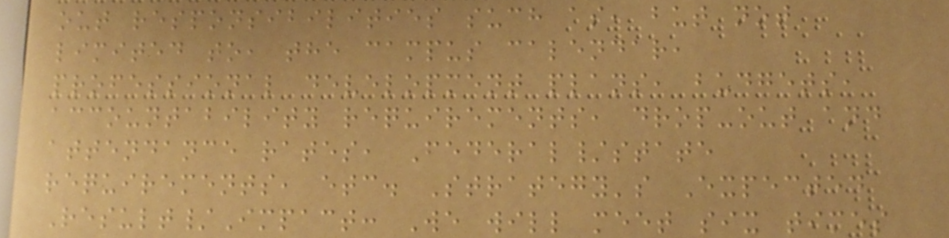out responsibilities such as, but not
limited to, the campus calendar,
professional development plans, budgets,
accountability requirements, drop-out and
attendance rates, Federal/state
requirements, etc. Strategy's Expected
Result/Impact: We will meet six times
